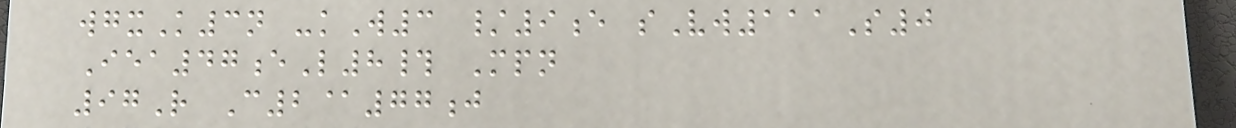wgxK3n -kW3 /9e sVw111S0
Iea47eL8# Mpn
97R C2@77j
